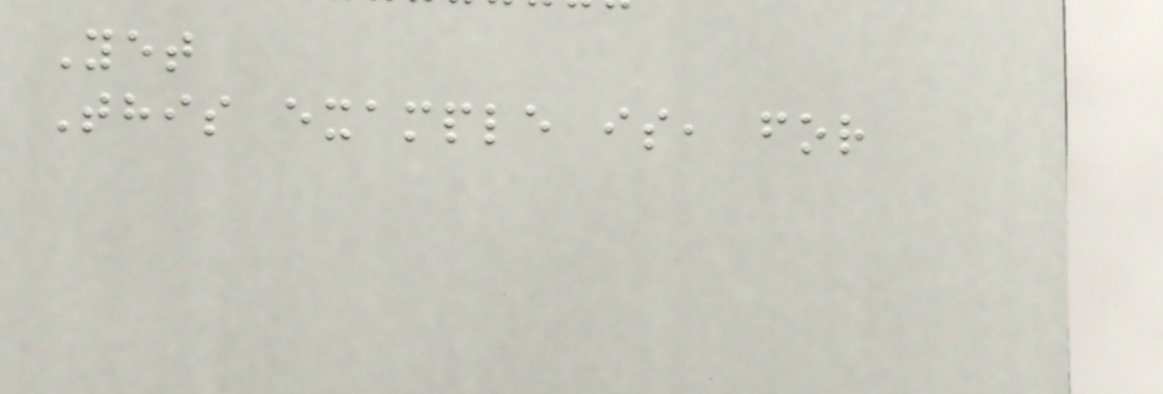Yet
This example is, for
